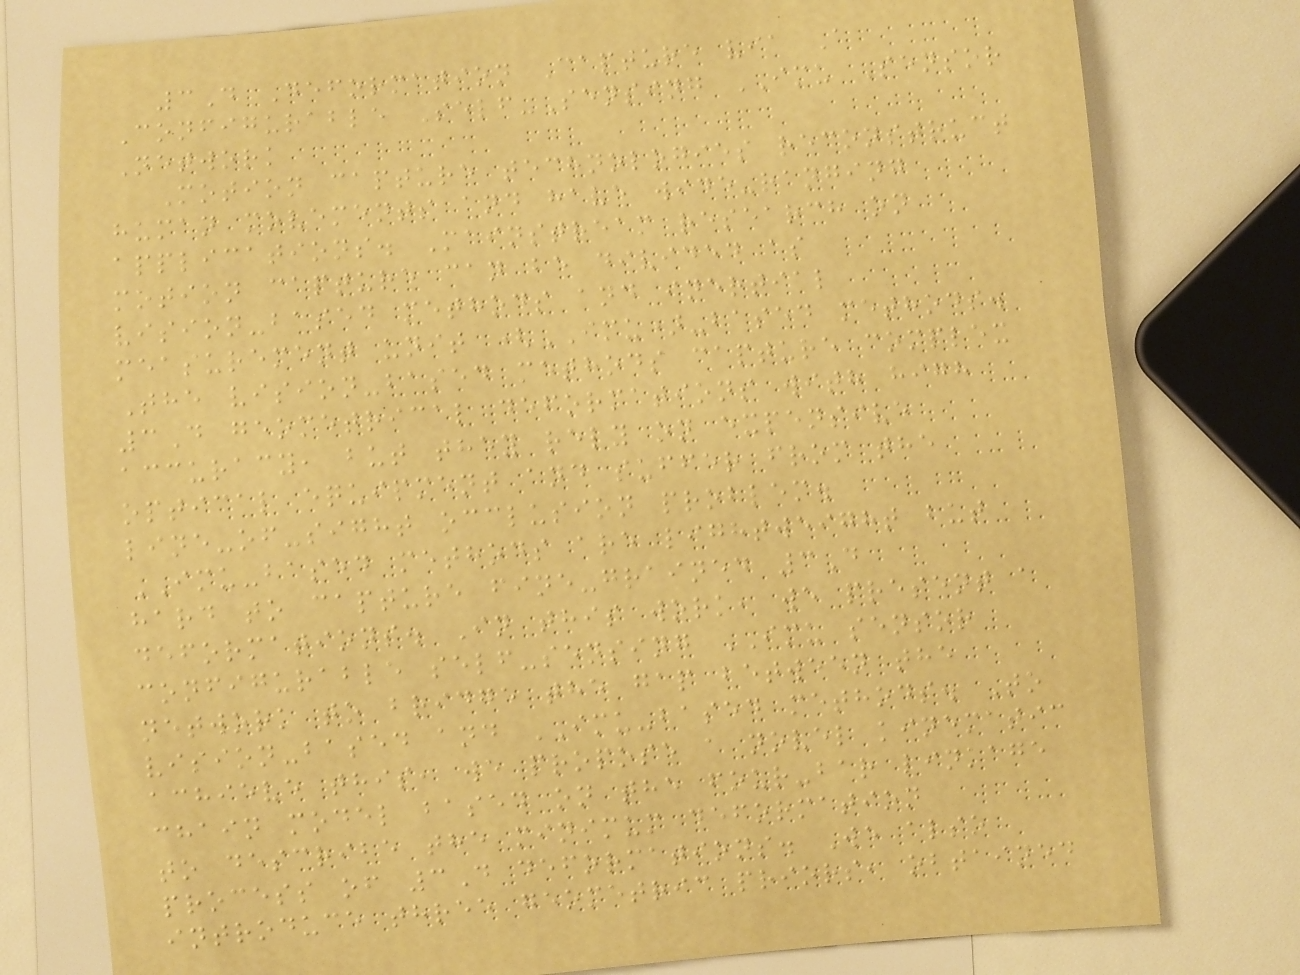3D Deformation Capture via A
Configurable Self-Sensing IMU Sensor
Network
Motion capture technologies reconstruct
human movements and have wide-ranging
applications. Mainstream research on
motion capture can be divided as
vision-based methods and inertial
measurement unit (IMU)-based methods.
The vision-based methods capture complex
3D geometrical deformations with high
accuracy, but they rely on expensive
optical equipment and suffer from the
line-of-sight occlusion problem.
IMU-based methods are lightweight but
hard to capture fine-grained 3D
deformations. In this work, we present a
configurable self-sensing IMU sensor
network to bridge the gap between the
vision-based and IMU-based methods. To
achieve this, we propose a novel kinematic
chain model based on the four-bar linkage
to describe the minimum deformation
process of 3D deformations. We also
introduce three geometric priors, obtained
